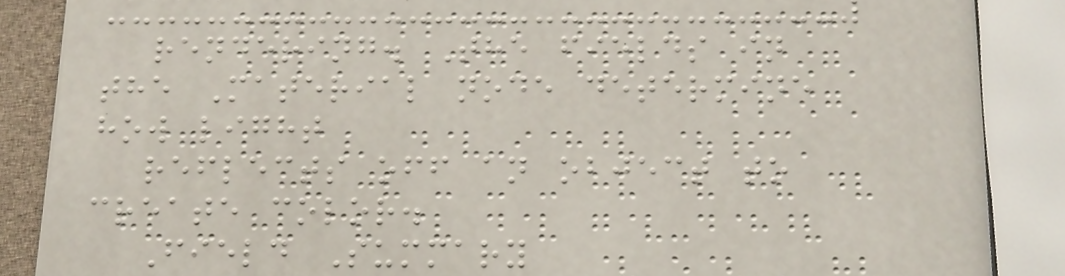rendering. The fields in
the Material node determine
how light
reflects off an object to
create color.
Field Summary
